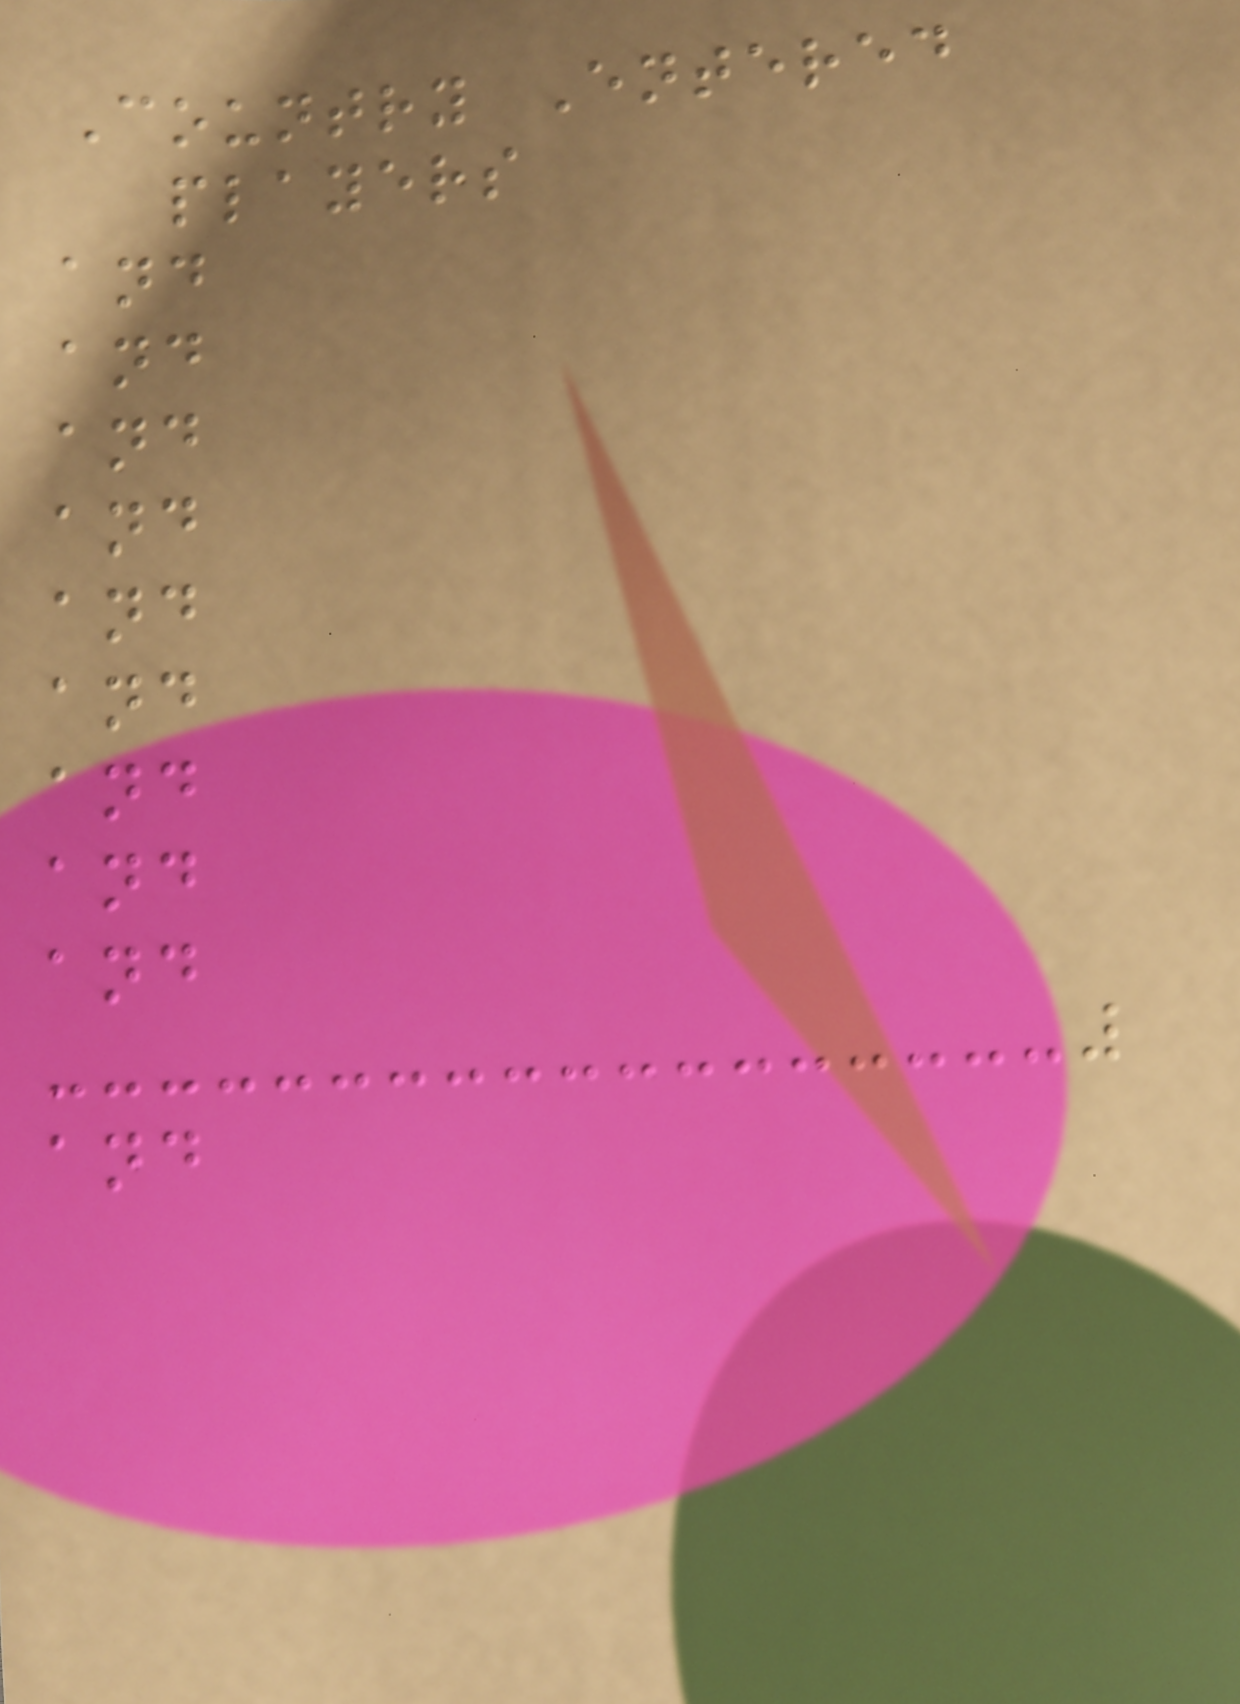Country Entered
players
and
and
and
and
and
and
and
and
and
and
